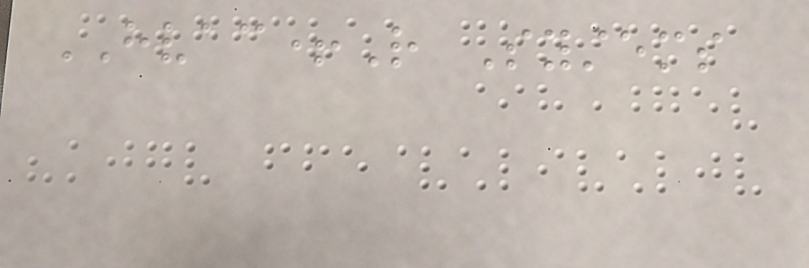HVAC+R Systems
